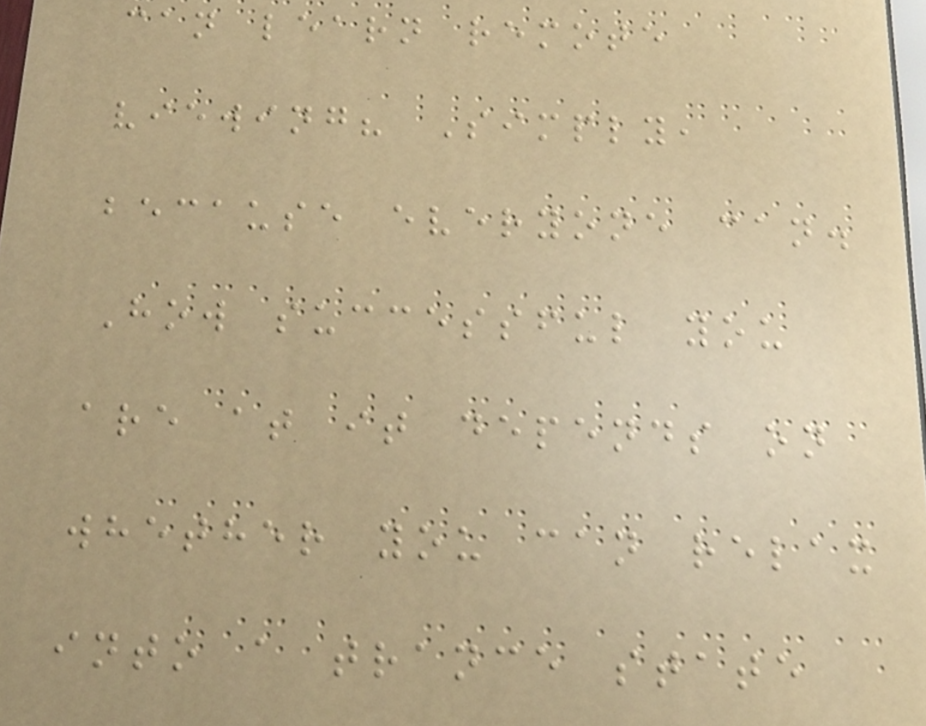can learn remote
viewing? Simply,
because everyone can.
How successful you
are at it depends on
whether you can relax
into a trance state
